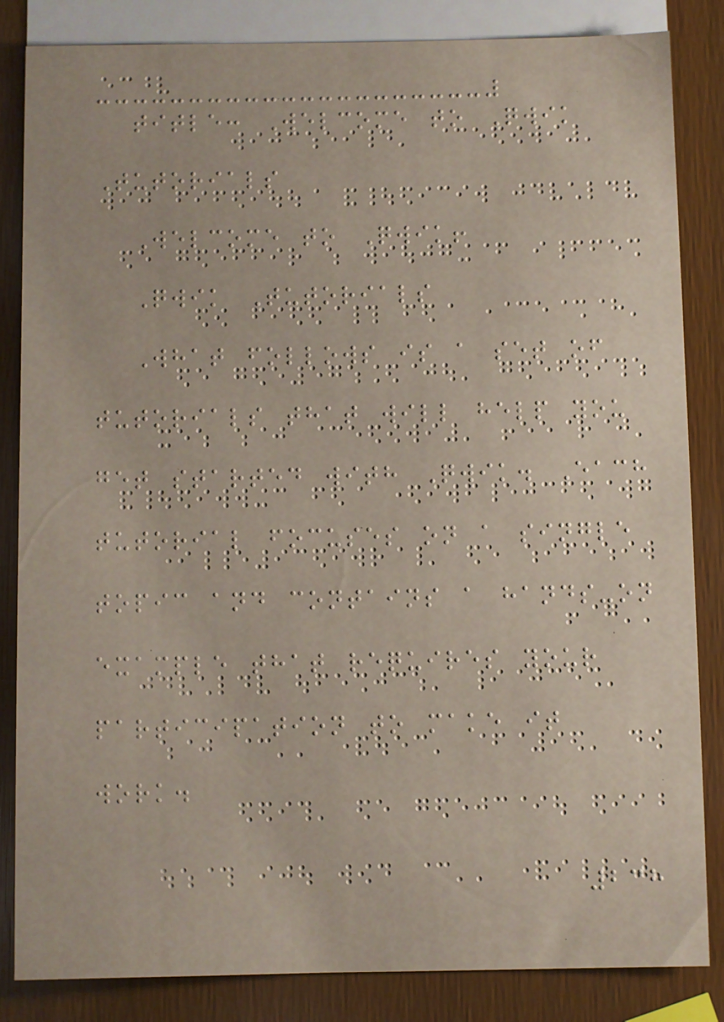title: Welcome to Qwik
Tutorials
Welcome to Qwik!
Qwik Tutorials
What follows is a set of
tutorials that will help you
get started with Qwik. Each
tutorial focuses on a single
topic and contains a hands-on
example that requires your
participation to make it
work.
238
